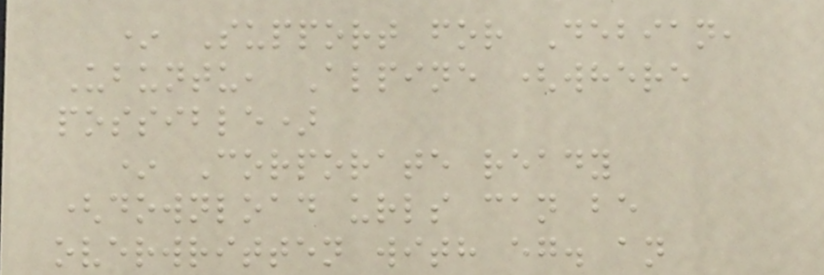* Support for Debian,
Ubuntu, Alpine (where
possible)
* Corporate ready
(download urls can be
overwritten with eg. an
